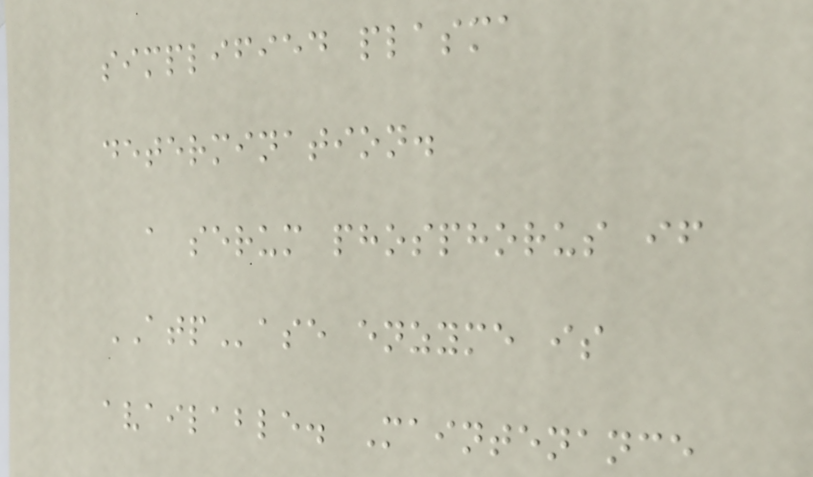simplified plasma
determination.
a serum phosphorus if
ATPase enzyme is
available. Maintenance
